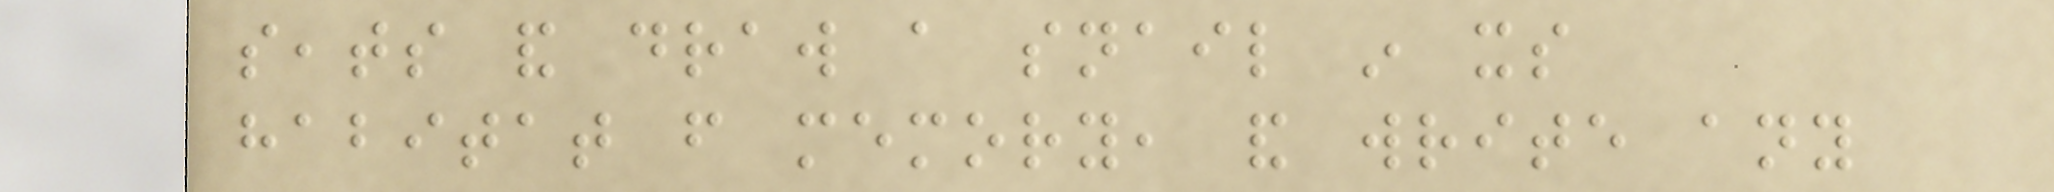seats and draw a snail in its
habitat from memory, and write any
